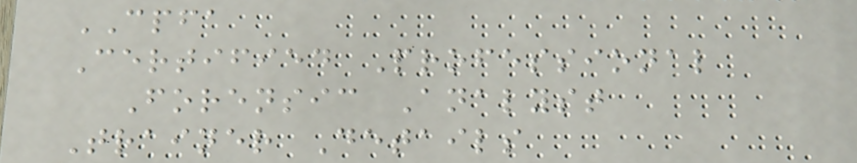CPFA
Certified Professional
Forensic Analyst
Trainer Details
